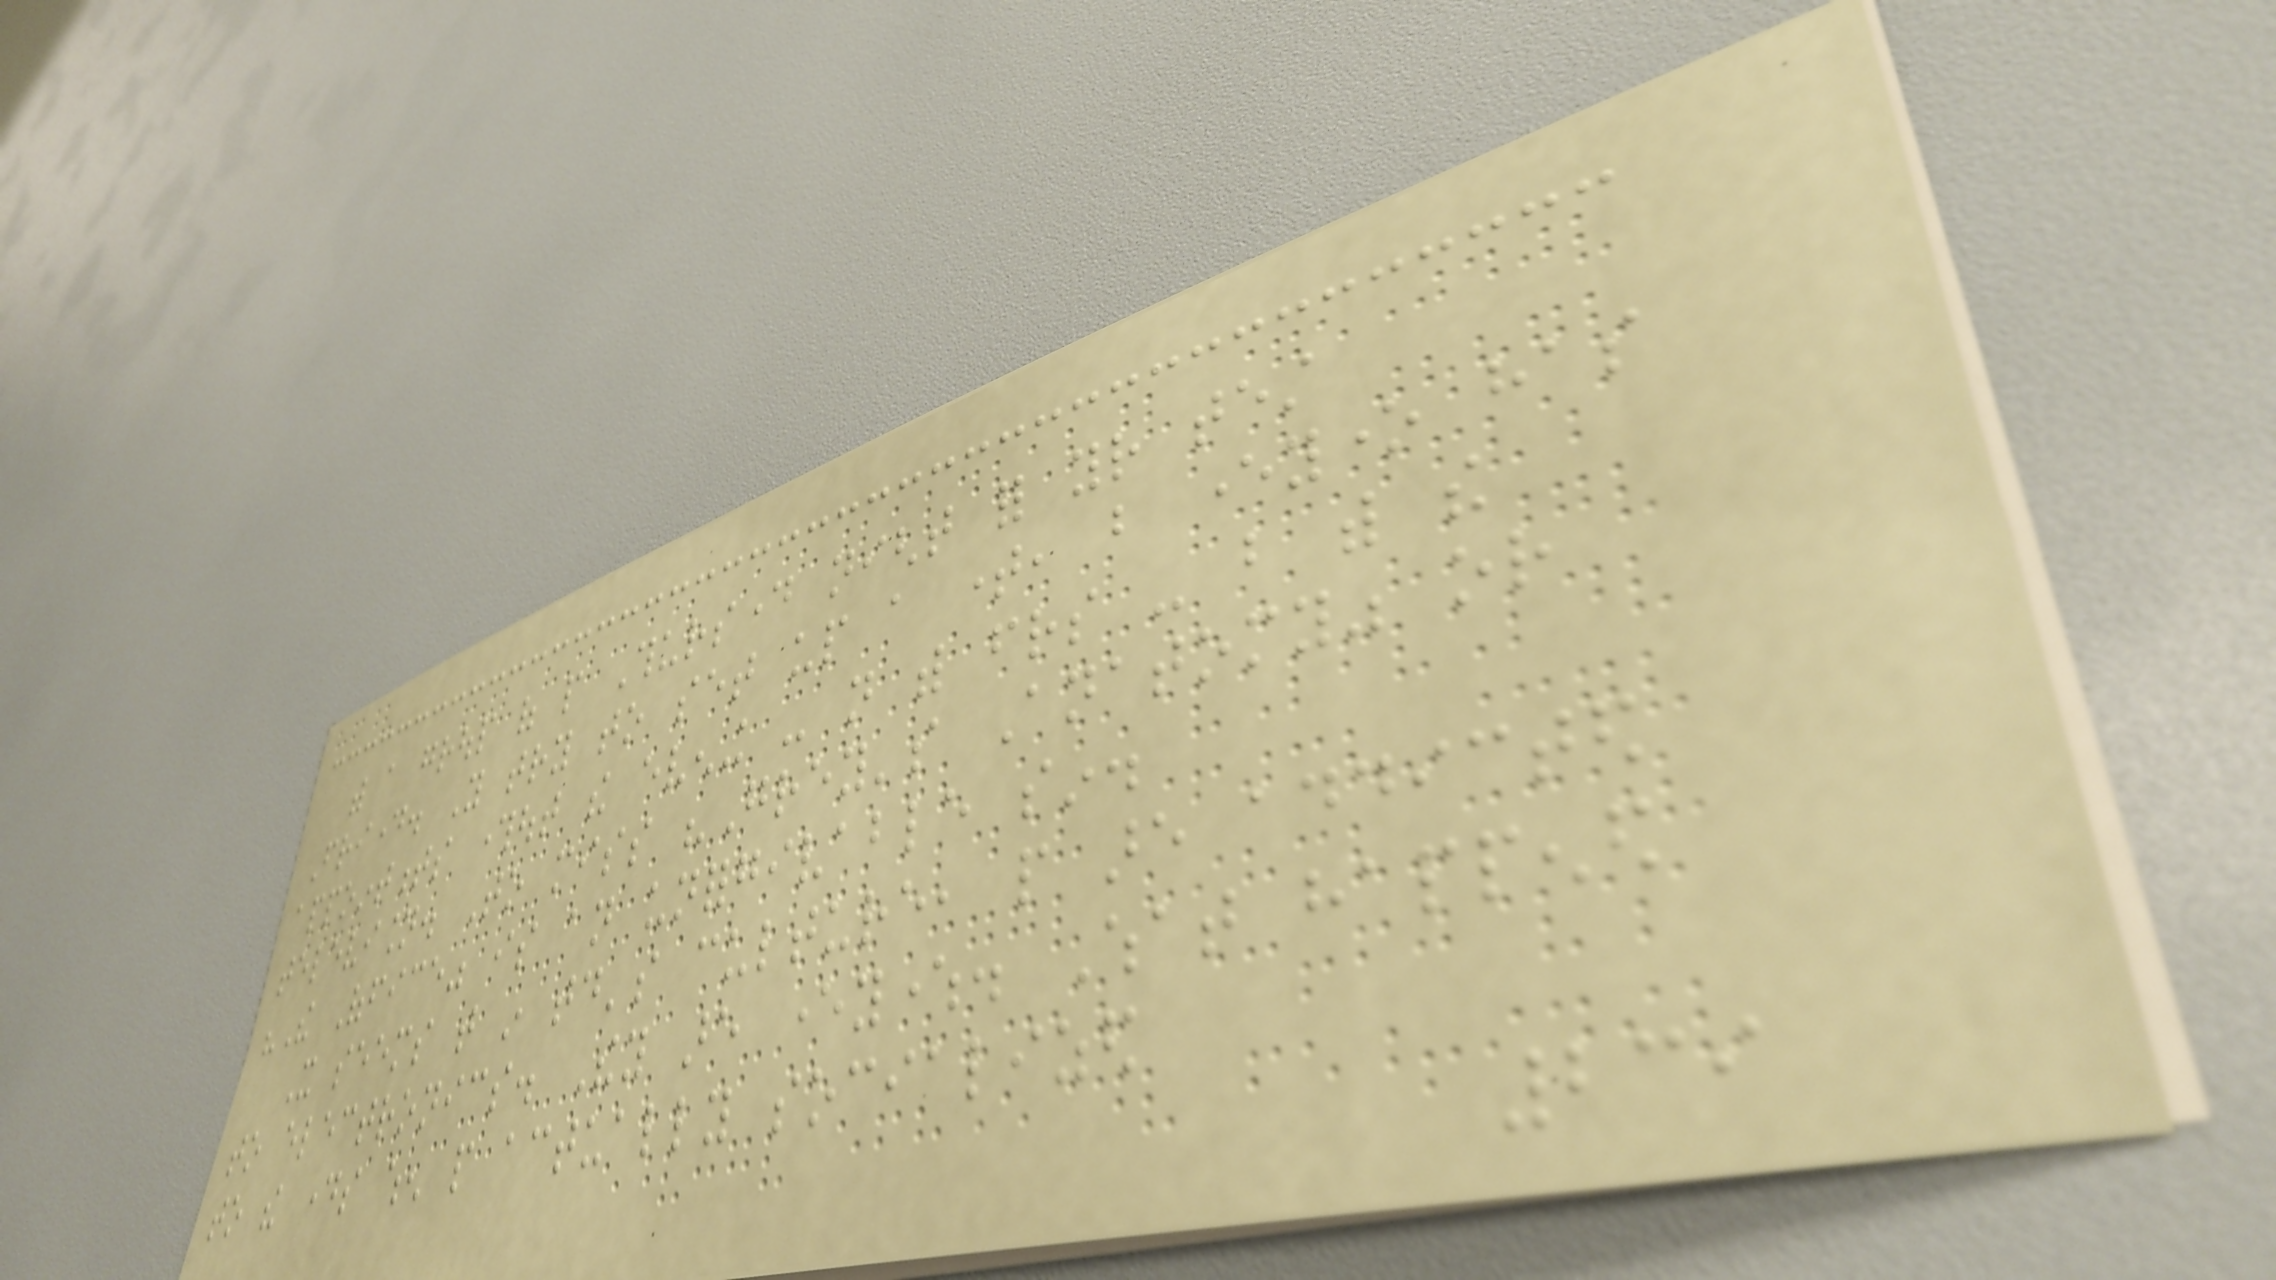with a group of people Thursday night for your test
Friday. You try to set up a time, but everyone has
appointments throughout the evening - not with friends - but with the
television. To miss "Grey's Anatomy" or
"The Office" is an unforgivable sin.
It seems that in today's culture, people are addicted
to electronics. They are everywhere. What happened
to the days when people actually socialized
239
